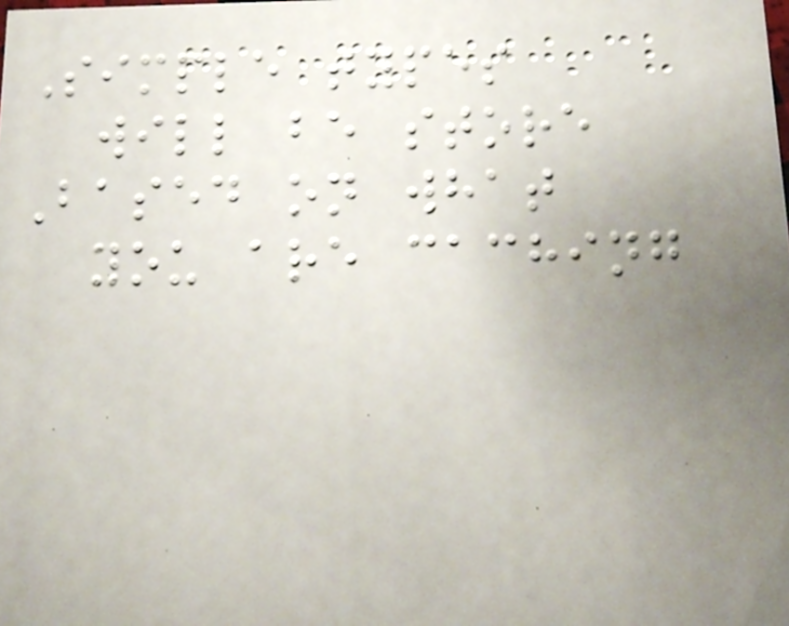Simple types
will be store
Based on what
you are caching
